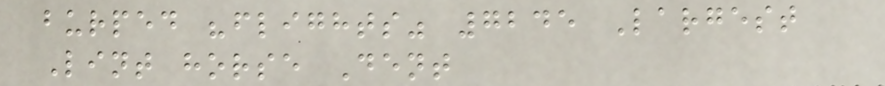burped "flights" 7245 Largest
Lint horse Dent
